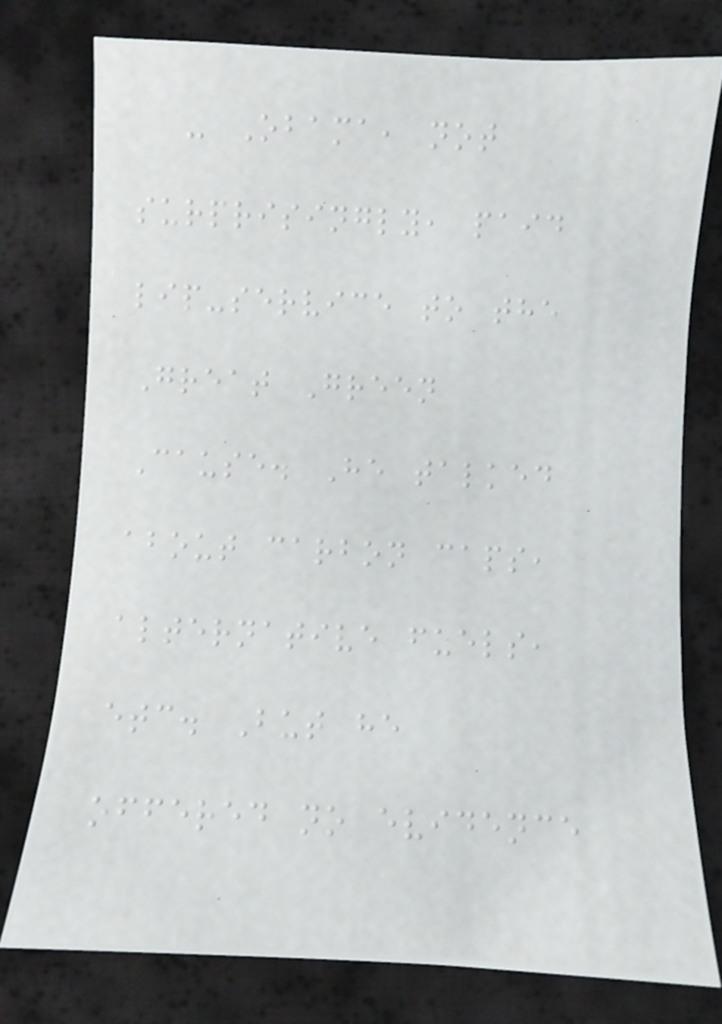- Obama, not
surprisingly, paid
lip-service to the
Great Green
Cause. He talked
about carbon caps,
alternative fuels,
etc. But he
offered no evidence
